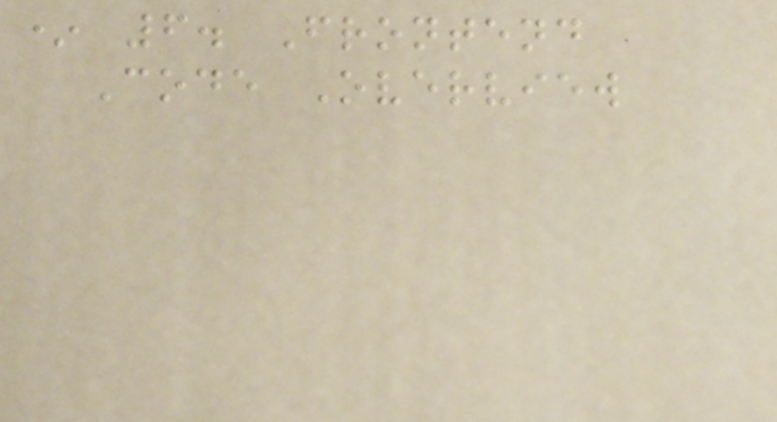* 6. Frontend
Code Overview
